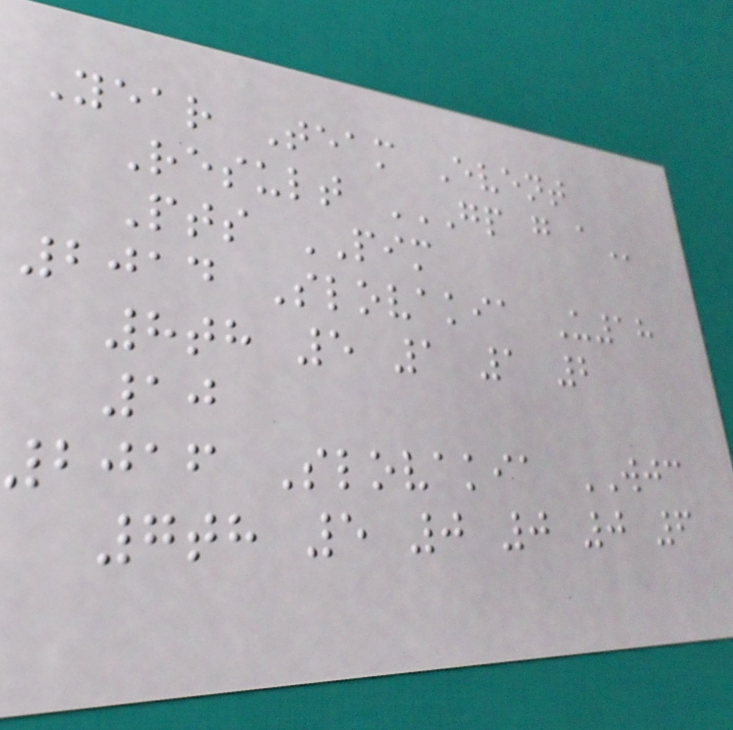Year Team Event
Result GP G A
Pts PIM
2014 Slovakia U18
8th 5 1 1 2
10
2016 Slovakia WJC
7th 5 0 0 0 6
